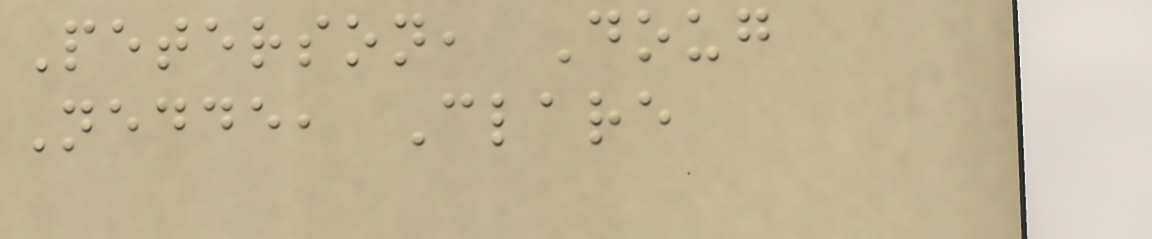Peterson, Doug
Nedde, Clare
